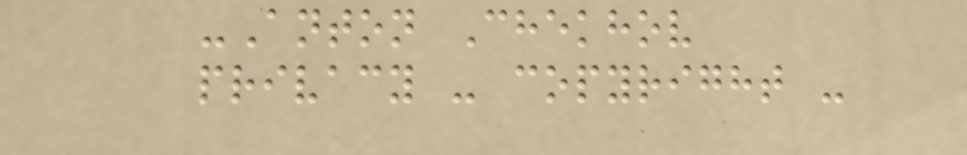-Anton Chekhov
privacy - copyright -
